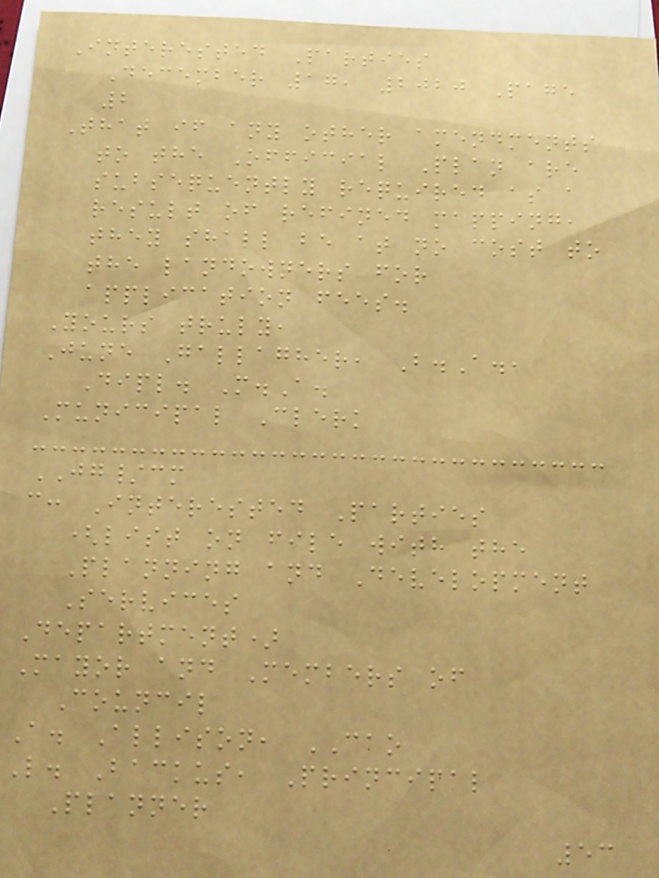Interested Parties
December 17, 2020 Page
2
That if any other amendments
to the Official Plan are
subsequently required as a
result of refined mapping,
they shall be at no cost to
the landowners for
application fees.
Yours truly,
June Gallagher, B.A.,
Dipl. M.A.
Municipal Clerk
JG/cm
c: Interested Parties
(list on file with the
Planning and Development
Services
Department)
Mayor and Members of
Council
A. Allison, CAO
L. Backus, Principal
Planner
53
